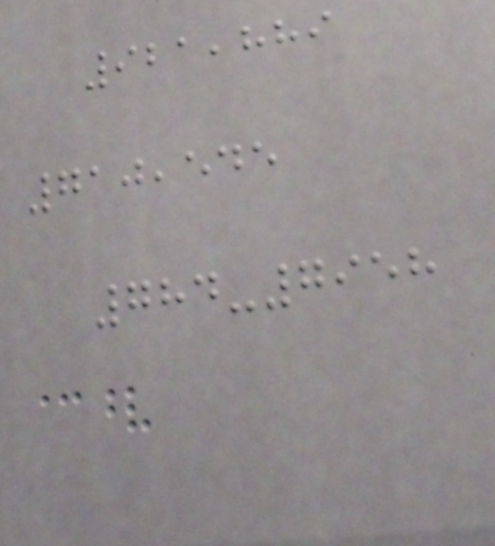921,889
710,545
784-7958
